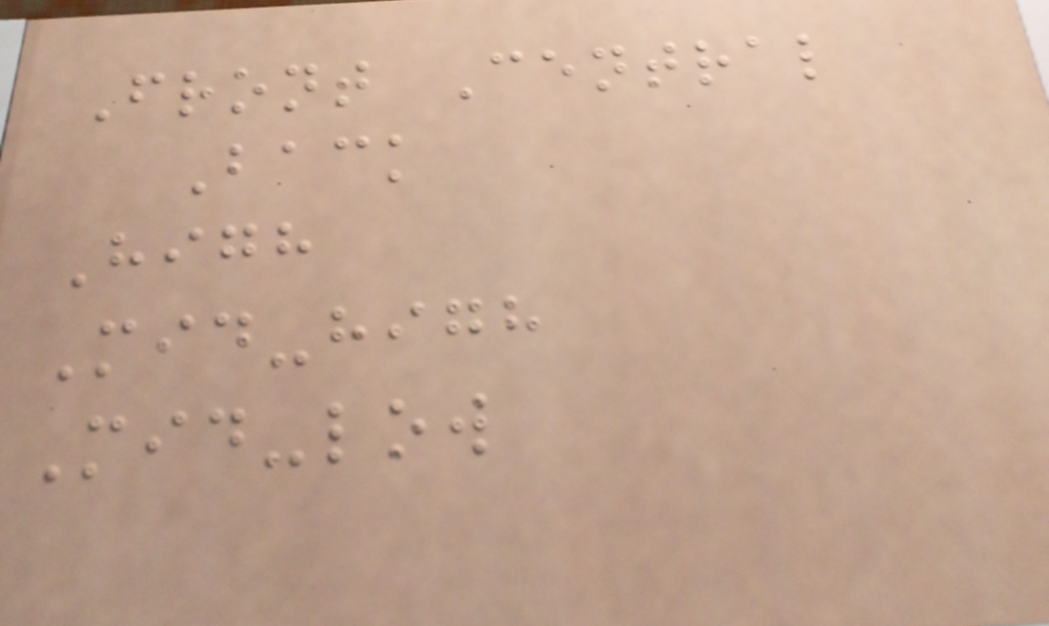Front Central
Back
High
Mid-high
Mid-low
